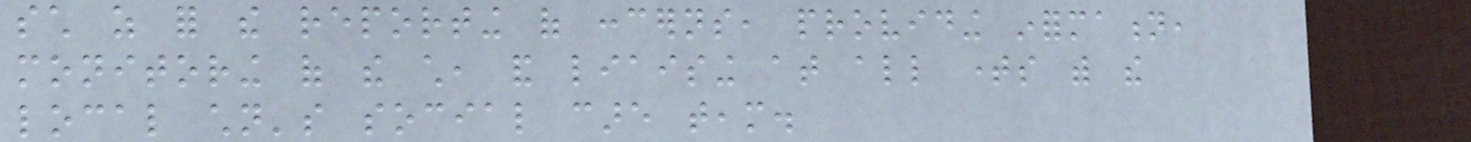such as for the reporting of concerns, providing information,
monitoring of the child, and liaising at all times with the
local children's social care team.
